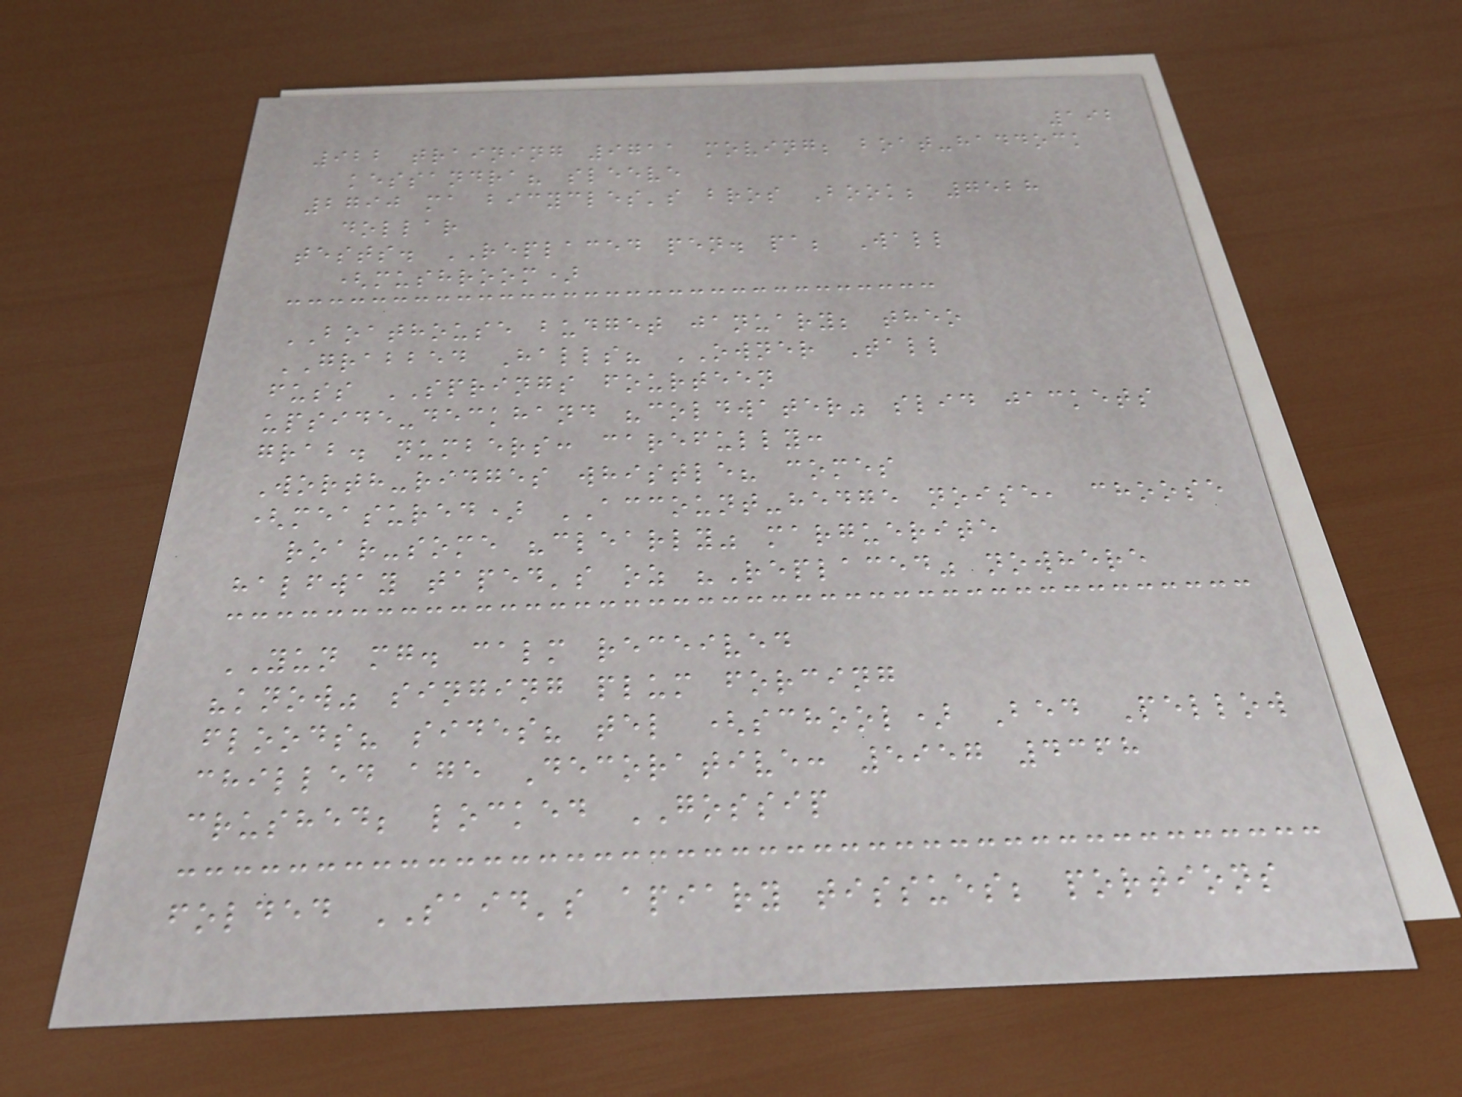192
922 training 9711 moving; boat-haddock
kessandra? sleeve
2790 ma bicycles's bros Book; 7528
dollar
tests. REPLACED pen. pa; Wall
(mushroom)
BOATHOUSE budget january; theo
GRABBED Halls? OWNER Tall
fuss SPRINGS fourteen
upside-deckhand "coldwater" slid jackets
grab. numbers: carefully:
Worth-ridges whistle? comes
(measured) ACCOUNT-hedge noise, choose
roar-some "clearly" marguerite
halfway taped's oz "Replaced" nowhere
YUN mg. calm received
"know" singing plum forcing
floods? sides? tel (school) Bed Pellow
chilled age Decorative: 5957 4368
crushed; locked GOSSIP
folded SAID's apiary tissues; portions
